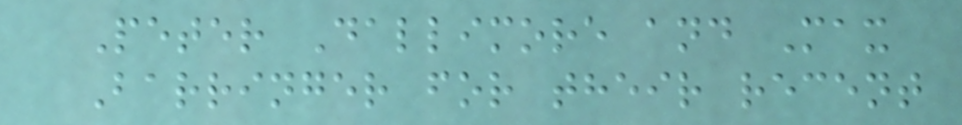Peter Dallimore and Max
Barringer for their recent
